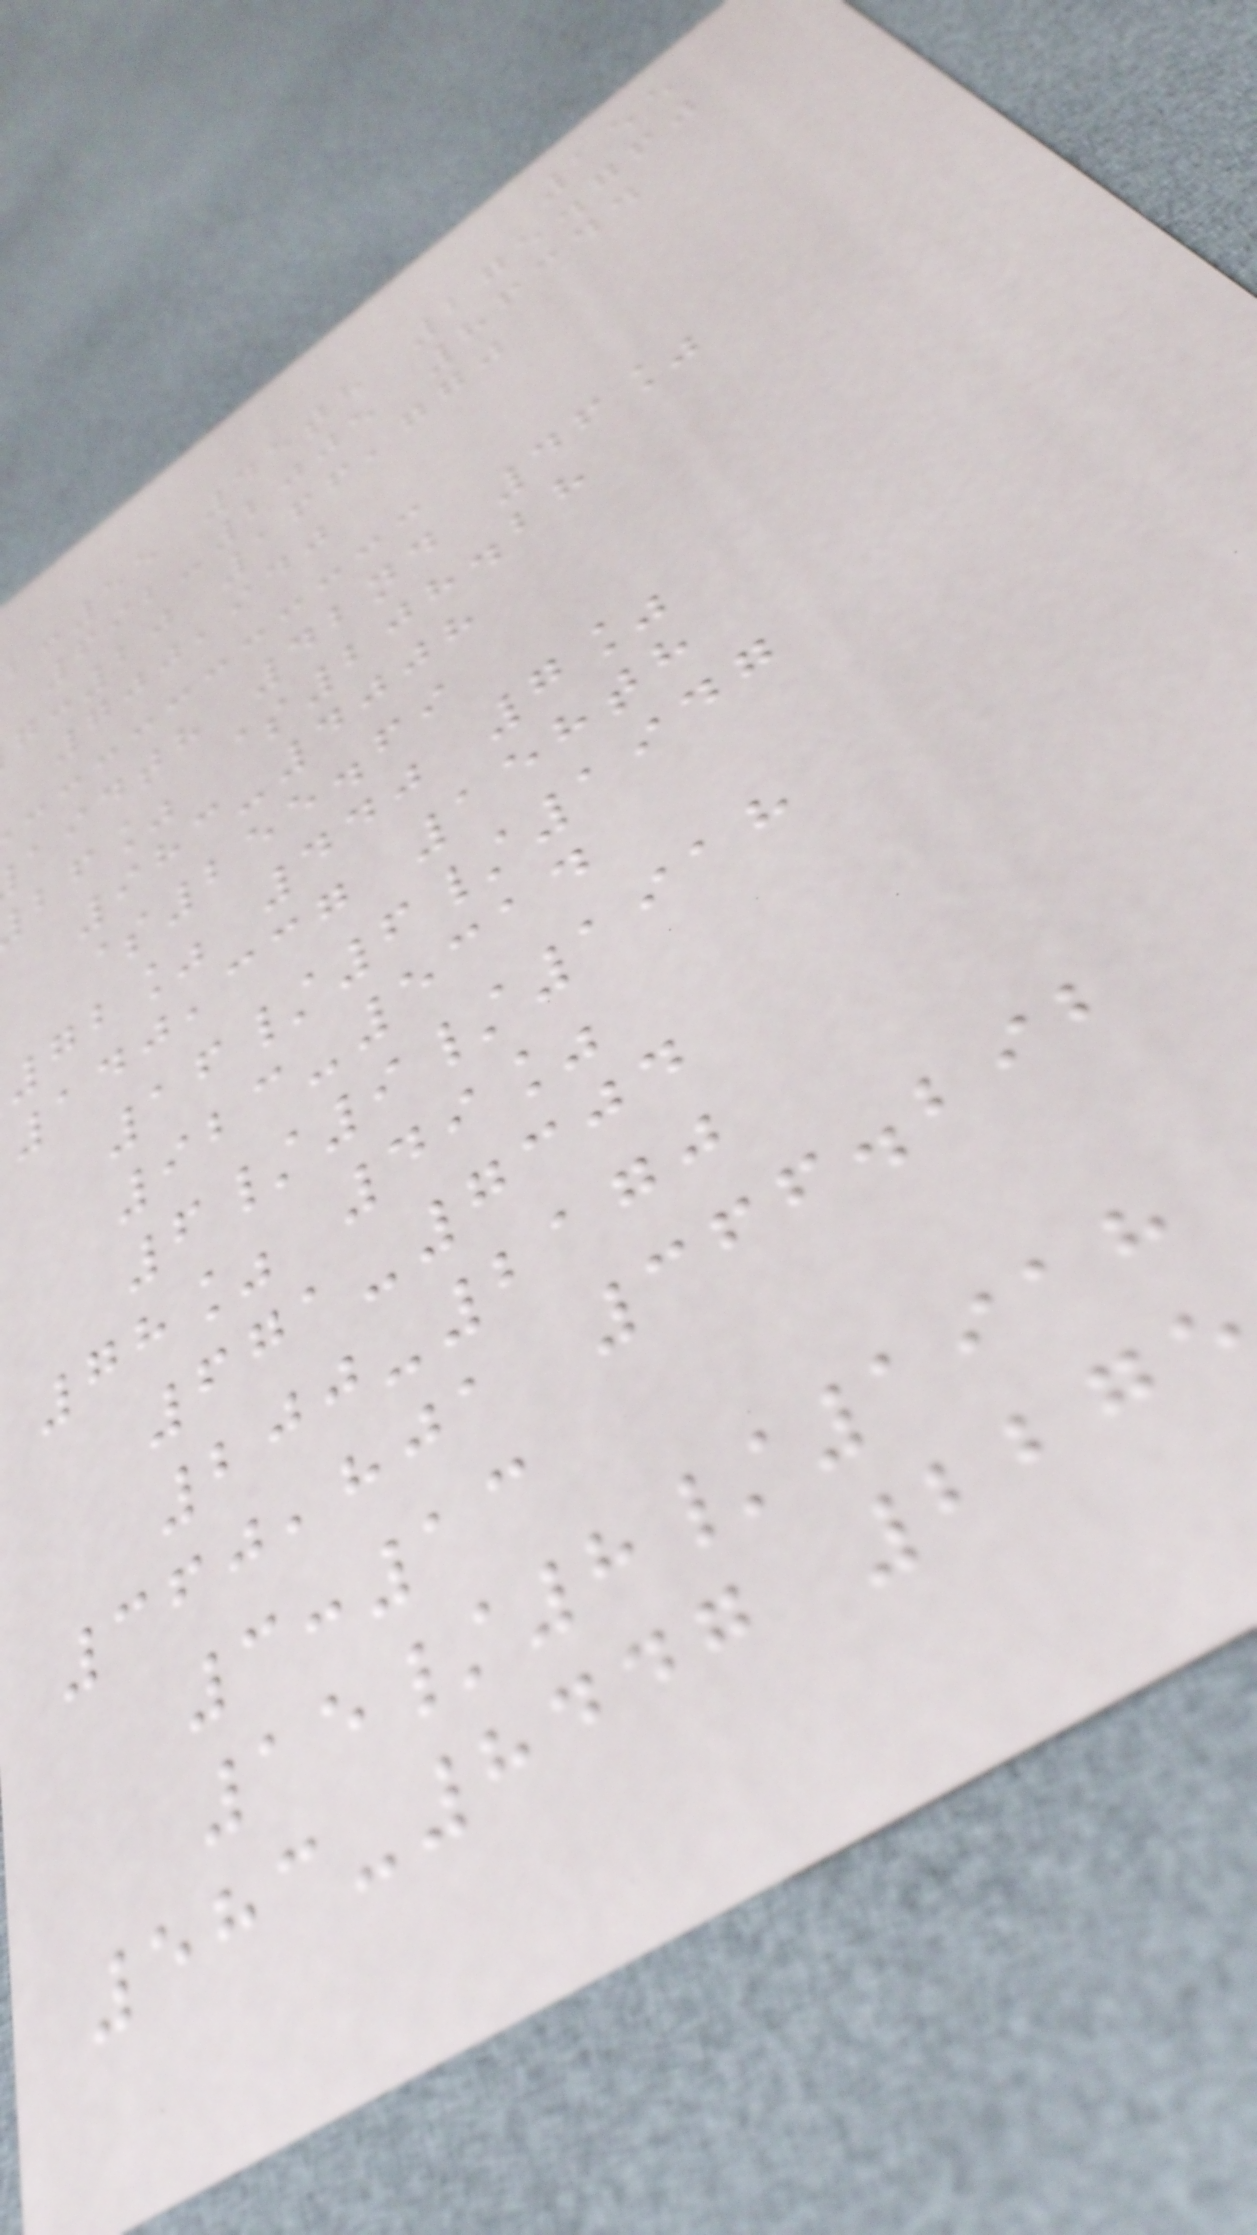155
:55 45th 275.760
692-2005 86344
:20 166,770
700,940
aidth 42nd 46%
bf% $208.28
983-4008
$255.69
72% 440 7%
140,337 158th
16/6/1947
923-5314
6/9/1918
78% 49%
671-7304
200-2170
360,801 366.292
3:13
15/8/1918
583-8447 227
